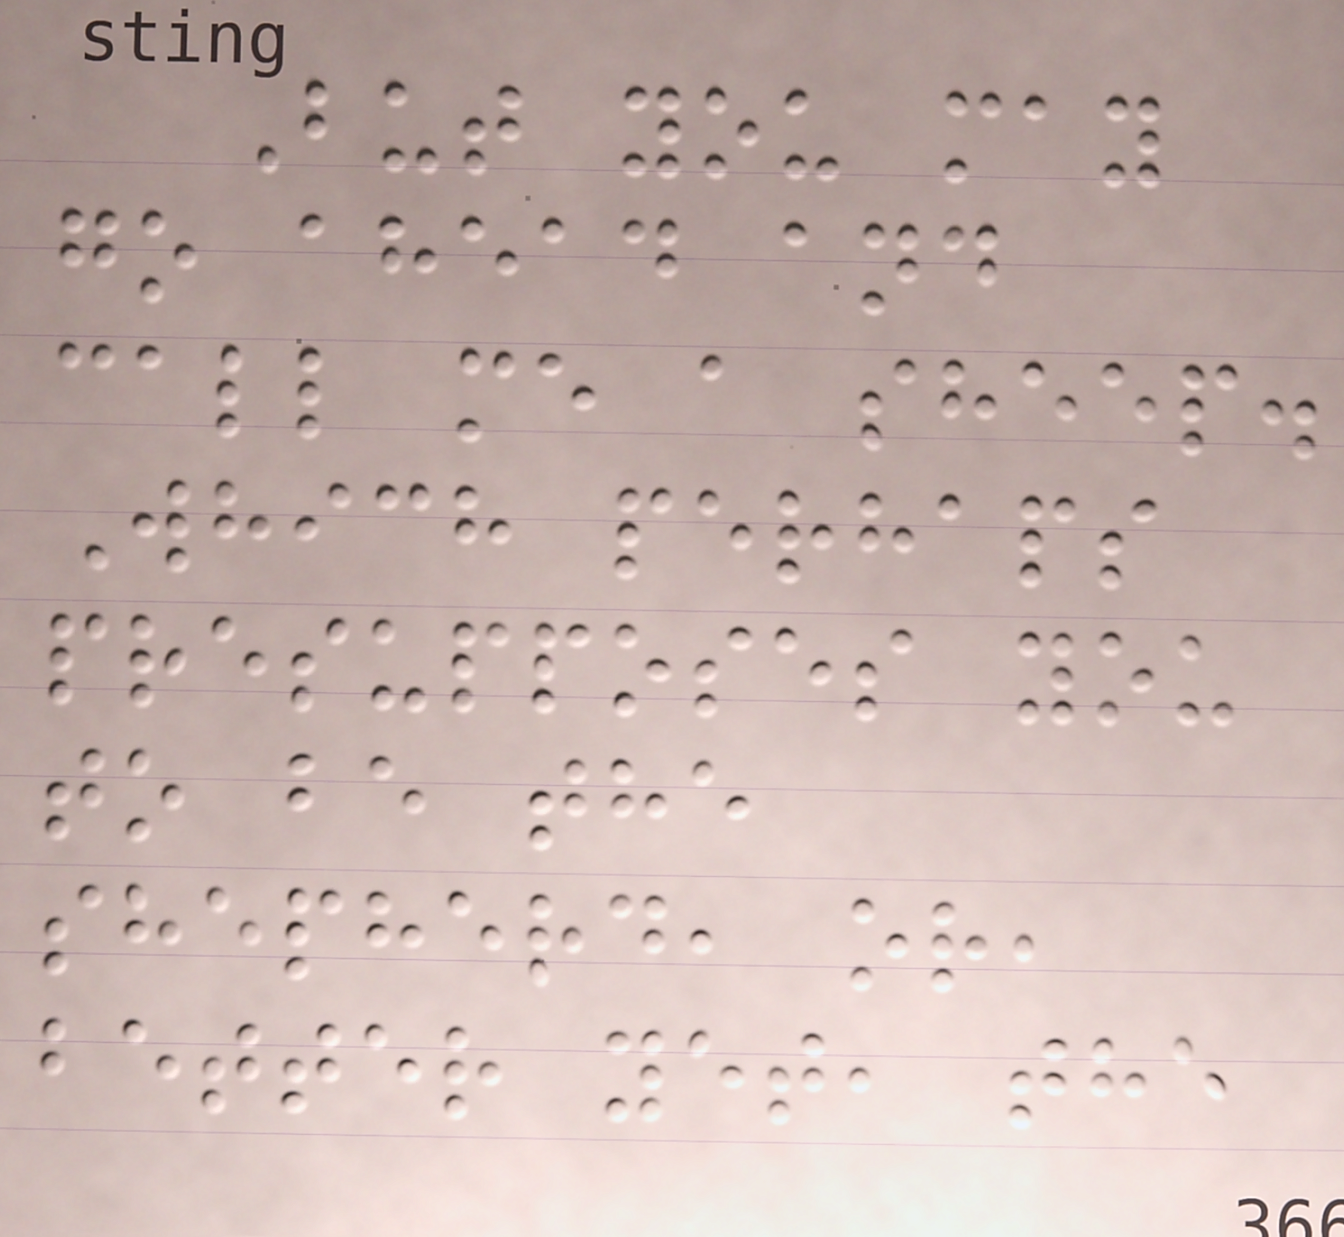But you may
go ahead and
call me a sheep.
Which perhaps
presupposes you
to be the
shepherd, or,
better yet, the
